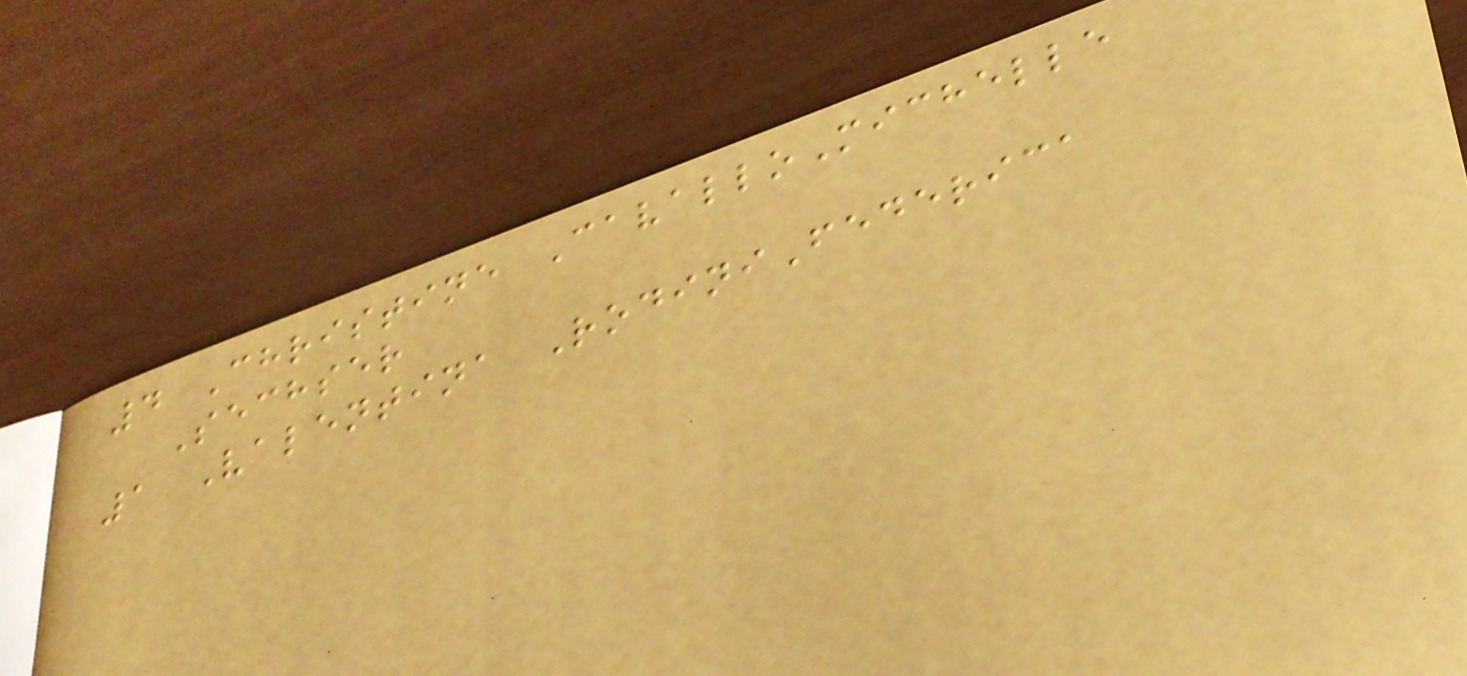4 Christine CavalloMichelle
Sechser
1 Valentina RodiniFederica
